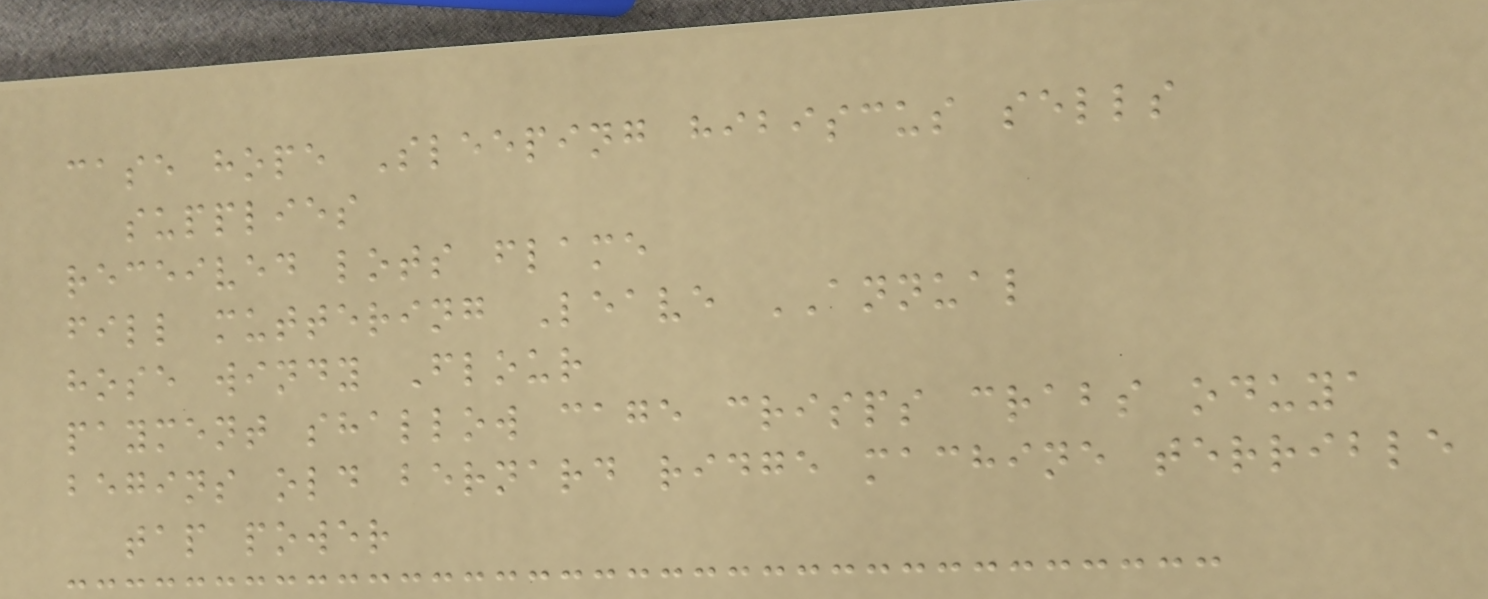case hope Sleeping hibiscus sells
supplies
received lots flame
fill muttering Leave ANNUAL
hose windy Flour
payment shallow cage crisps crabs oduya
begins old bernard ridge machine terrible
tap power
